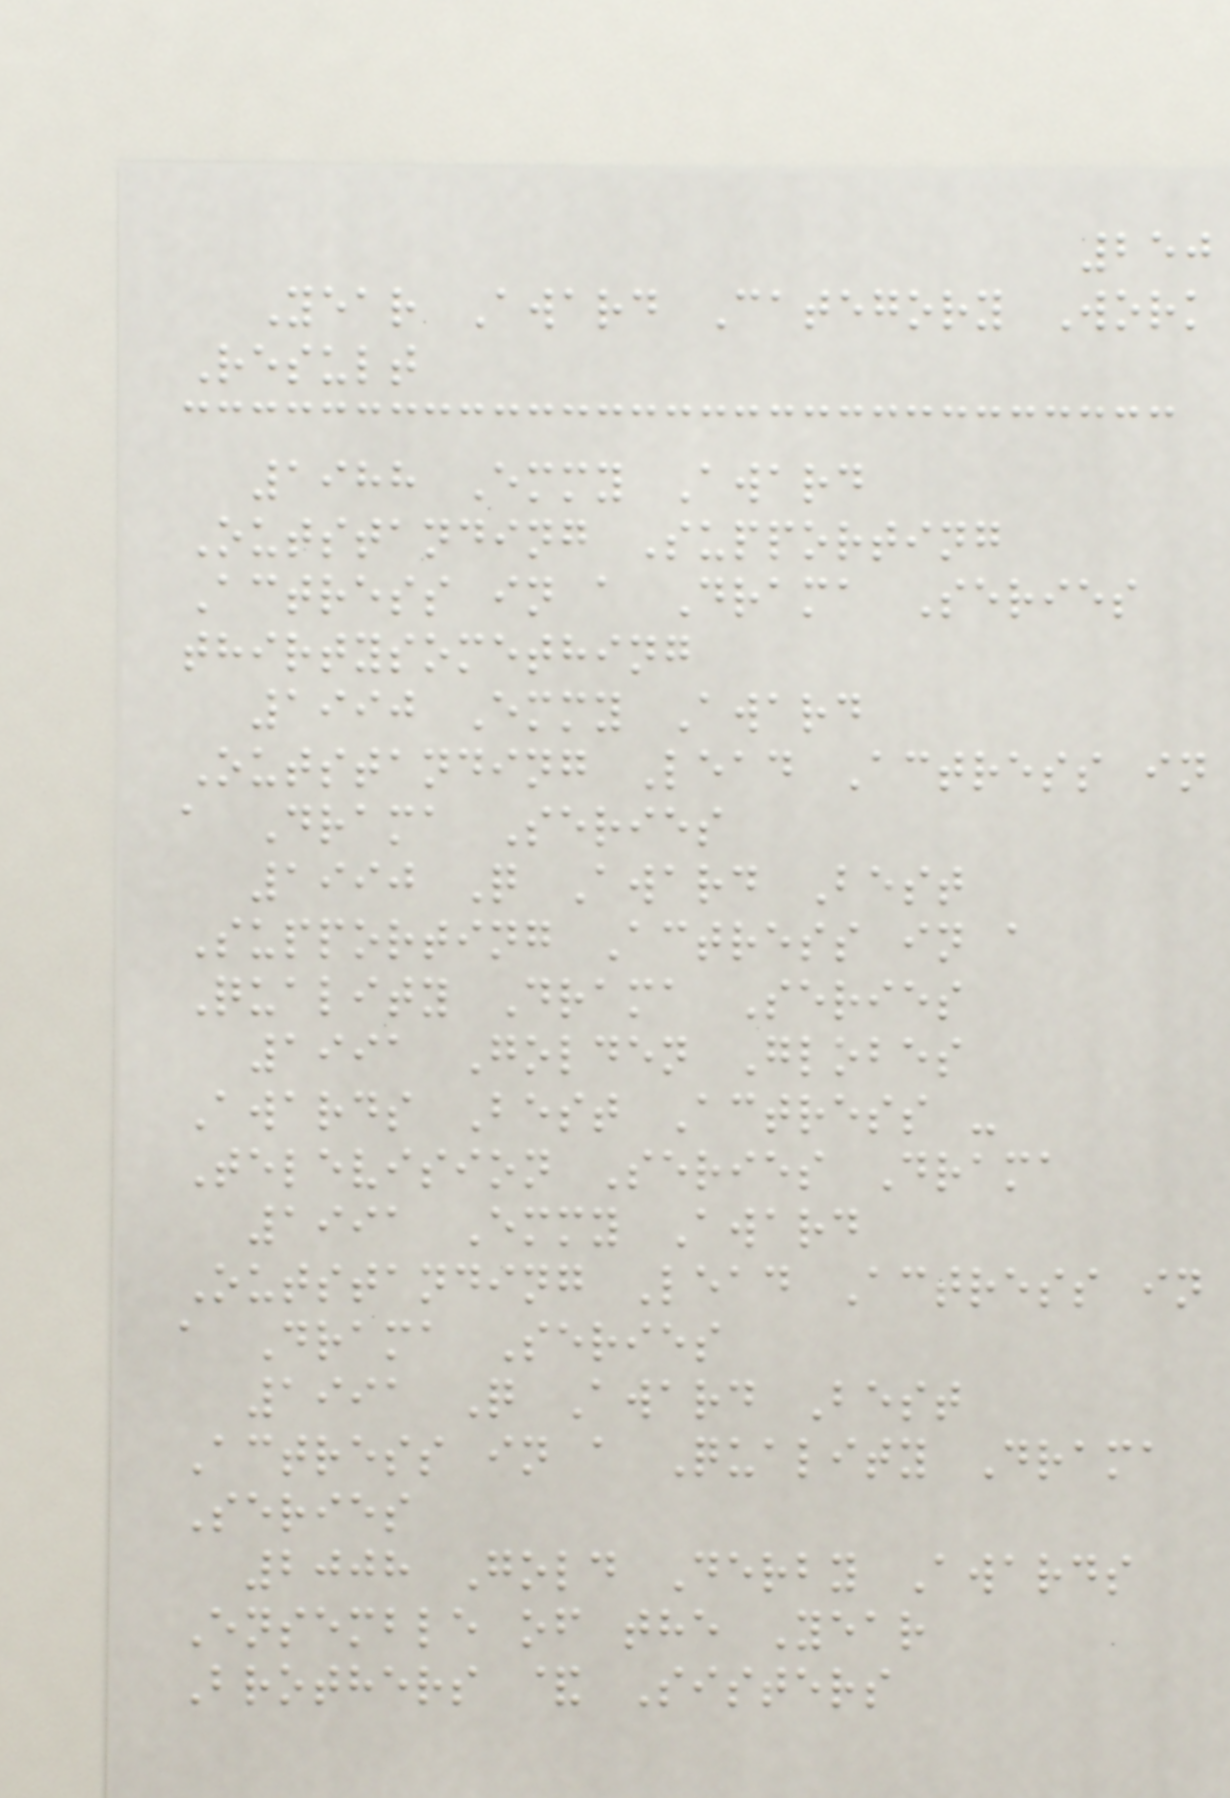250
Year Award Category Work
Result
1988 Emmy Award
Outstanding Supporting
Actress in a Drama Series
thirtysomething
1990 Emmy Award
Outstanding Lead Actress in
a Drama Series
1990 Q Award Best
Supporting Actress in a
Quality Drama Series
1991 Golden Globes
Awards Best Actress -
Television Series Drama
1991 Emmy Award
Outstanding Lead Actress in
a Drama Series
1991 Q Award Best
Actress in a Quality Drama
Series
2008 Gold Derby Awards
Ensemble of the Year
Brothers & Sisters
